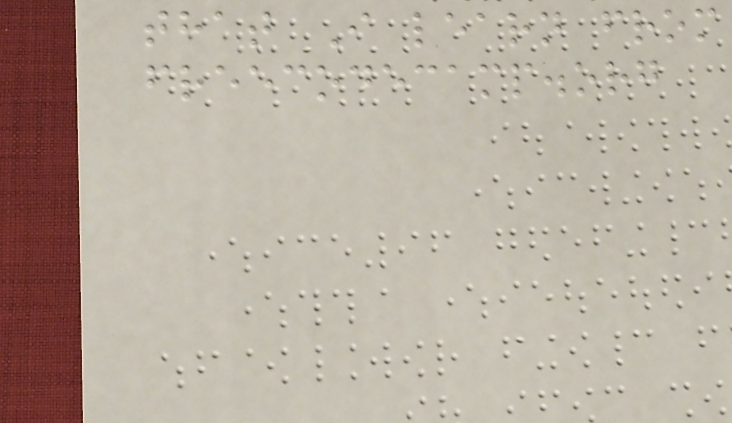that I learn from
freecodecamp.org
